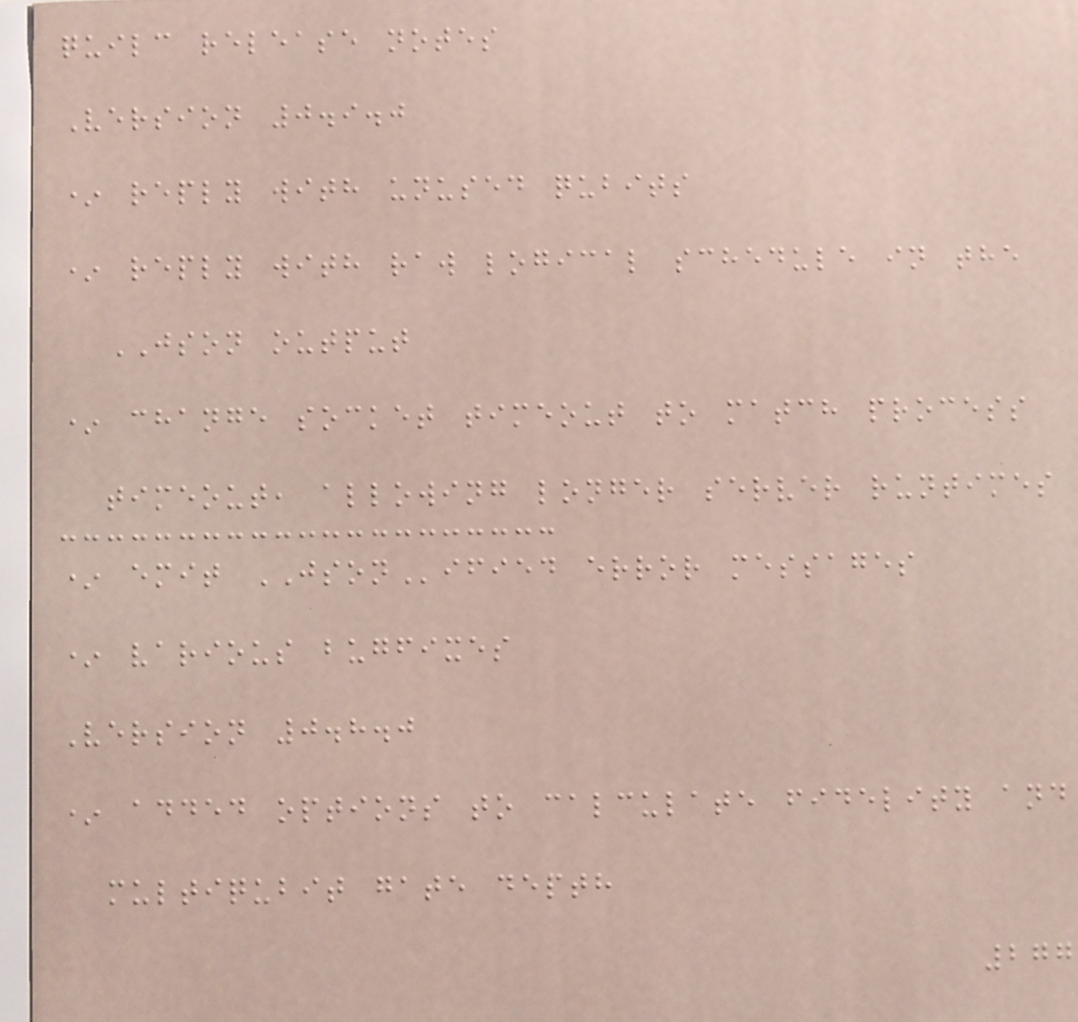quilc release notes
Version 0.9.0
* reply with unused qubits
* reply with raw logical schedule in the
JSON output
* change socket timeout to match process
timeout, allowing longer server runtimes
* emit JSONified error messages
* various bugfixes
Version 0.8.0
* added options to calculate fidelity and
multiqubit gate depth
277
